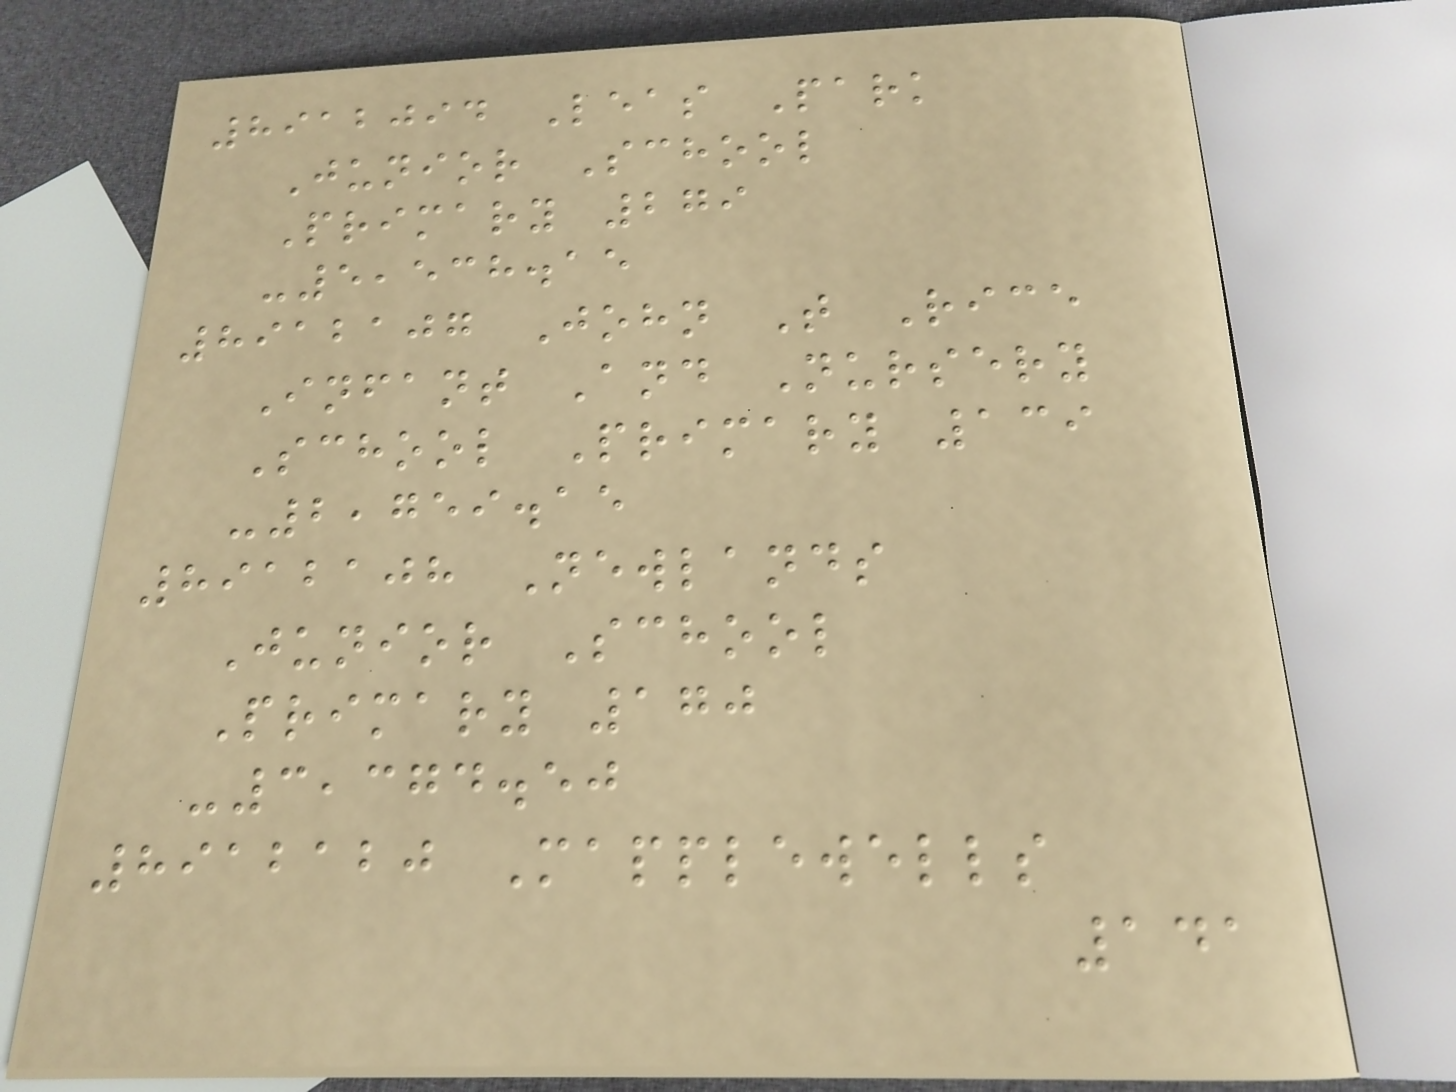8912094 Leas Park
Junior School
Primary 279
-5,538.15
8912107 John T Rice
Infant And Nursery
School Primary 139
-2,759.15
8912108 Newlands
Junior School
Primary 170
-3,374.50
8912120 Mapplewells
141
